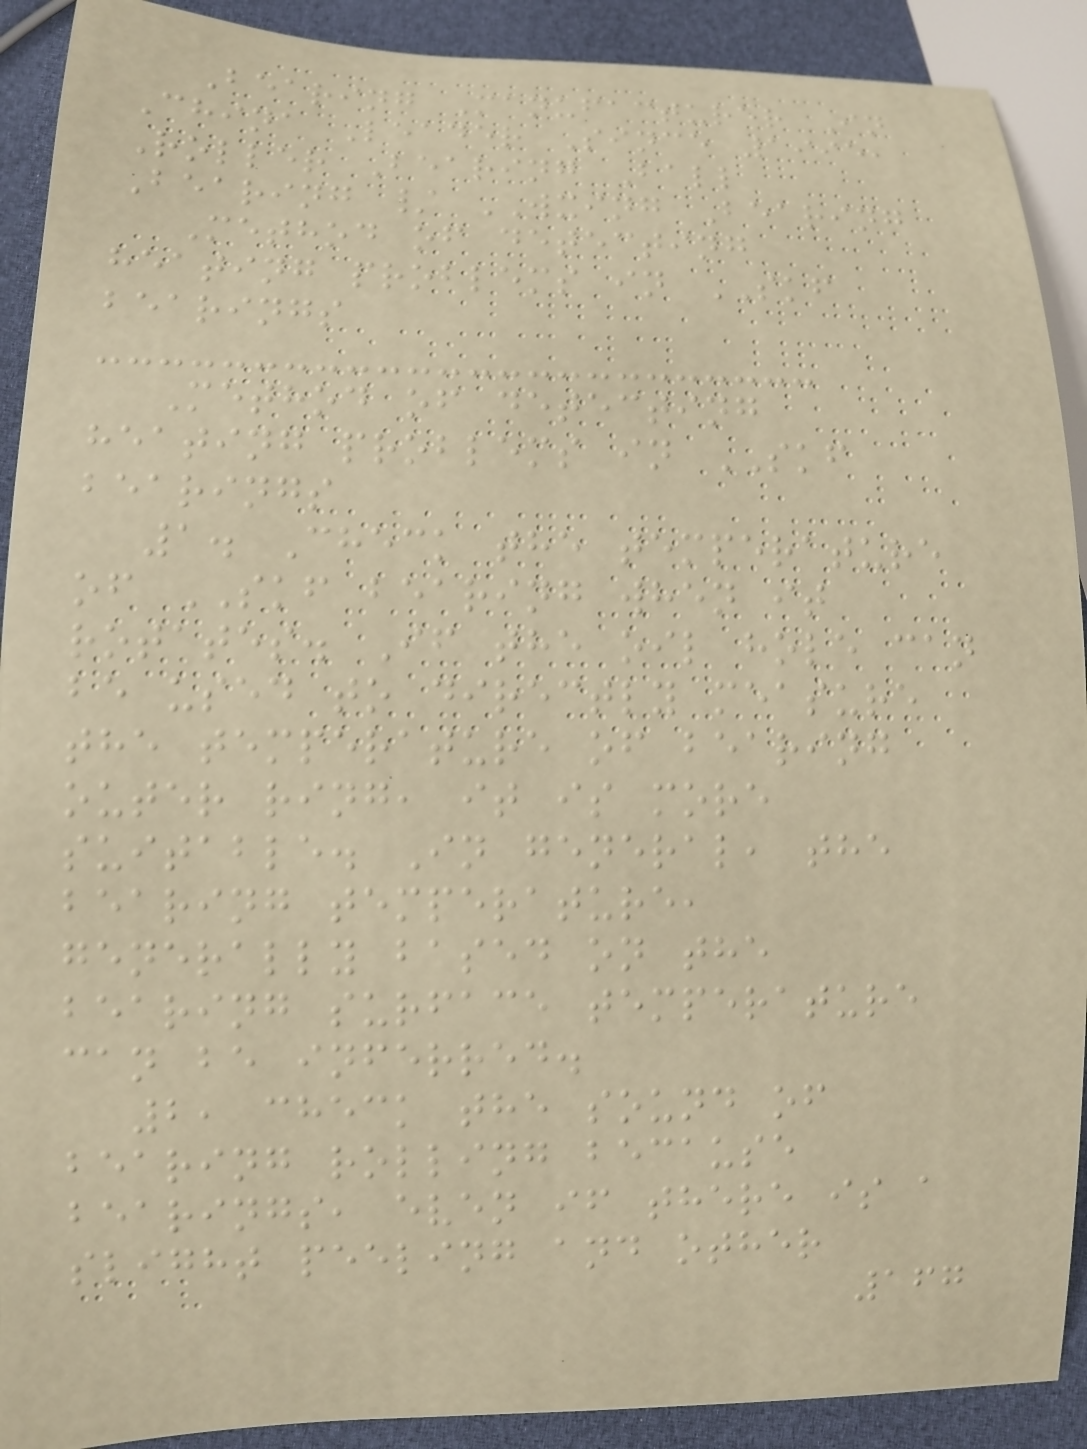Bearing Manufacturer In
China Leader Since 1995,
Roller Bearing Ball
Bearing / WXING Bearing
Method of detecting
heating problems in SKF
bearings
Method of detecting
heating problems in SKF
bearings
1. Check the temperature
of SKF bearing when it
rotates. If the oil hole can
be used to directly measure
the temperature of bearing
outer ring, it is more
suitable. In general, the
bearing temperature,
generally based on the
bearing surface temperature
can be inferred.
2, check the sound of
bearing rolling because
bearings, even if there is a
slight peeling and other
167
